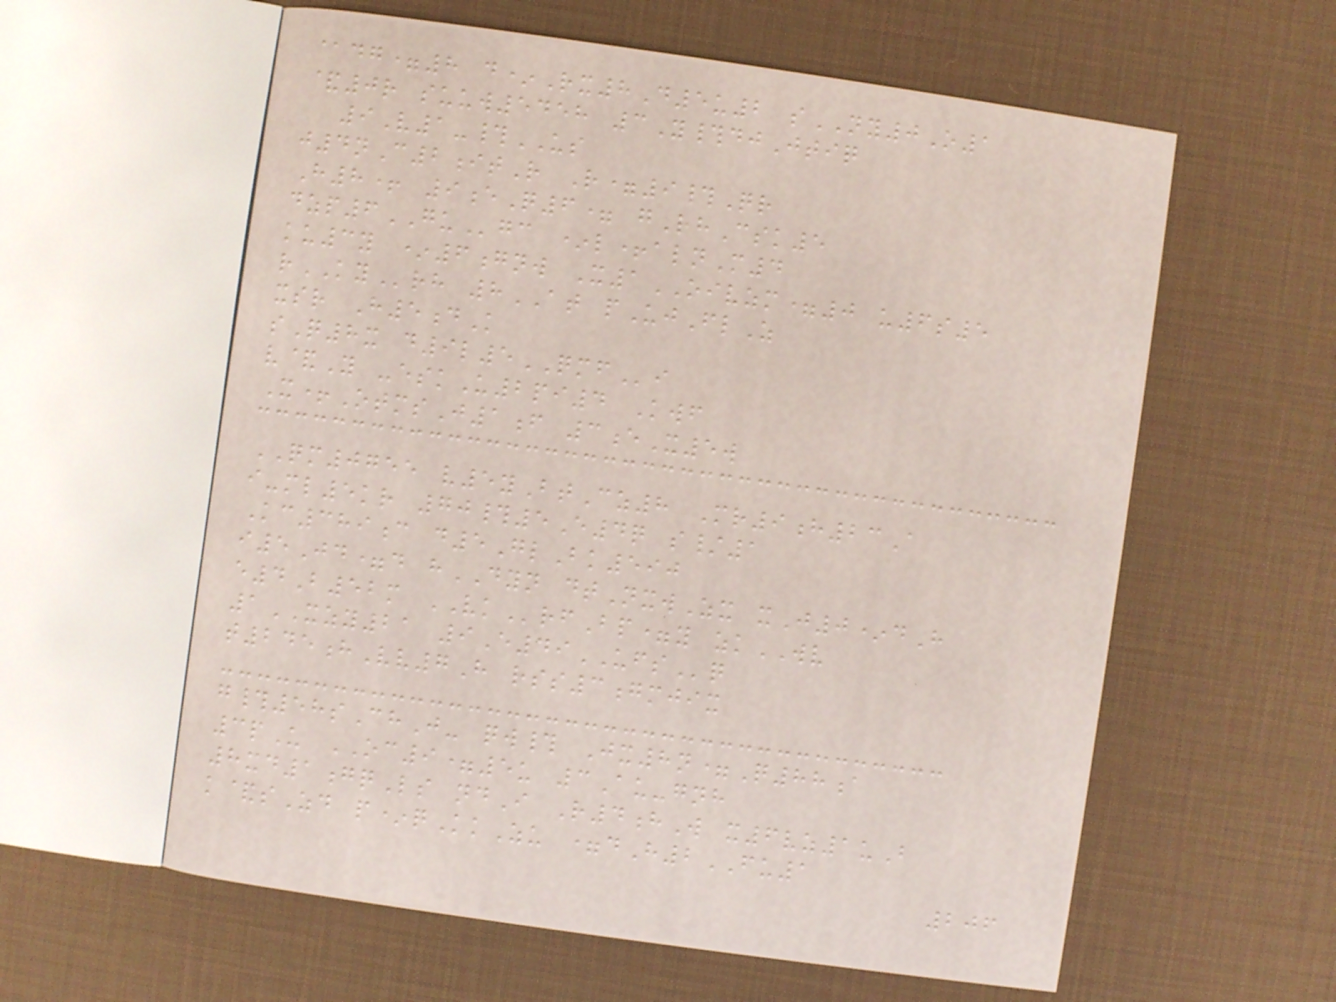@dg=8 d*Rx8D5u2 sNY0O1
&0r suuw5458 3Y#djJtiq
9V1-#US
j4nC2itR R=9#Qr
H8+ 9eQ6= gRhCsk5
dzp6GUgc *l+alnM4
ku3y *6gnw X1OIVZM=0 u6s5
rKYrh 8AT pUjFlZ
xsr H5dK
sQ8x d9l5QMFi
v&Y -eskU2pi4 Kwf
X+OtmsJ1f 3eX5w
QM0755 v5yBtCz8 Mr9h23A
i-ml5kr 70#5E4q s/1
Kc389c d5GlBk590
i5Jd=d hDYN dtNxwZx xJ0*dH
e4B52m VKrfBp=y zkWV
1XZY21 9E49UFSq
t245hVv7H rss3gmjix
g#58sChJ- qw# Jx8n=Q88a
3pU OC9=5u 3Au-gnh
8xd1gqLs ndI R4hW x6vz1uB
k&sZd p*qKkZu =dH2FU1
206
